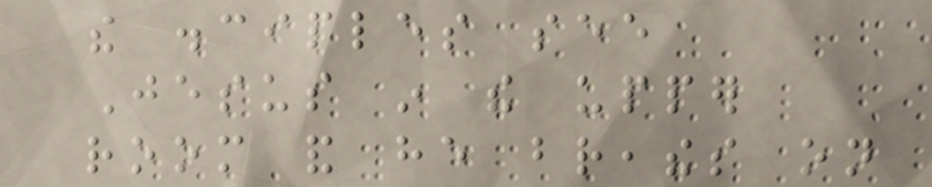the disciples see
Jesus in the upper
room and he breathes on
